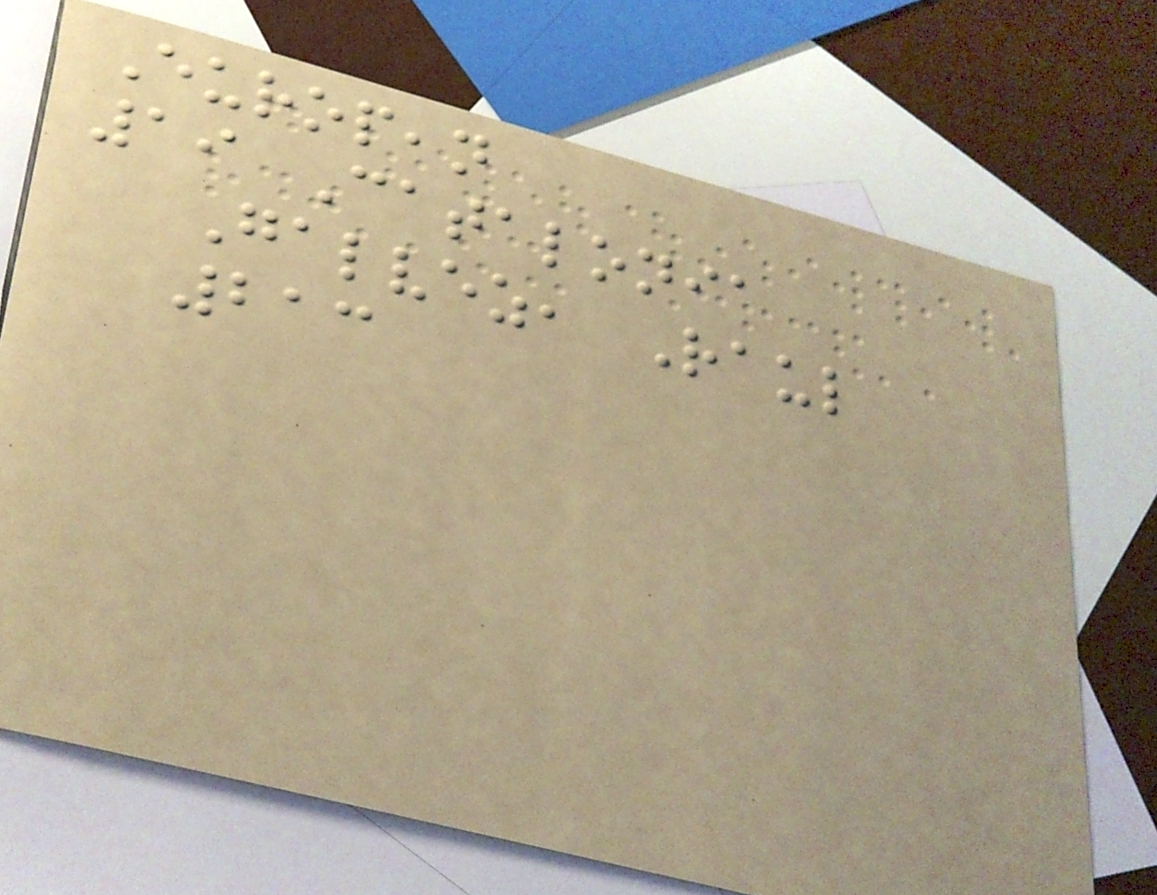European
19 Catalonia
Galvez, Raul
213
